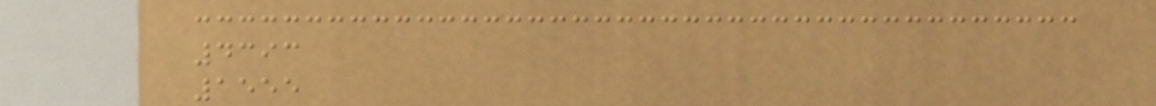4393
1555
